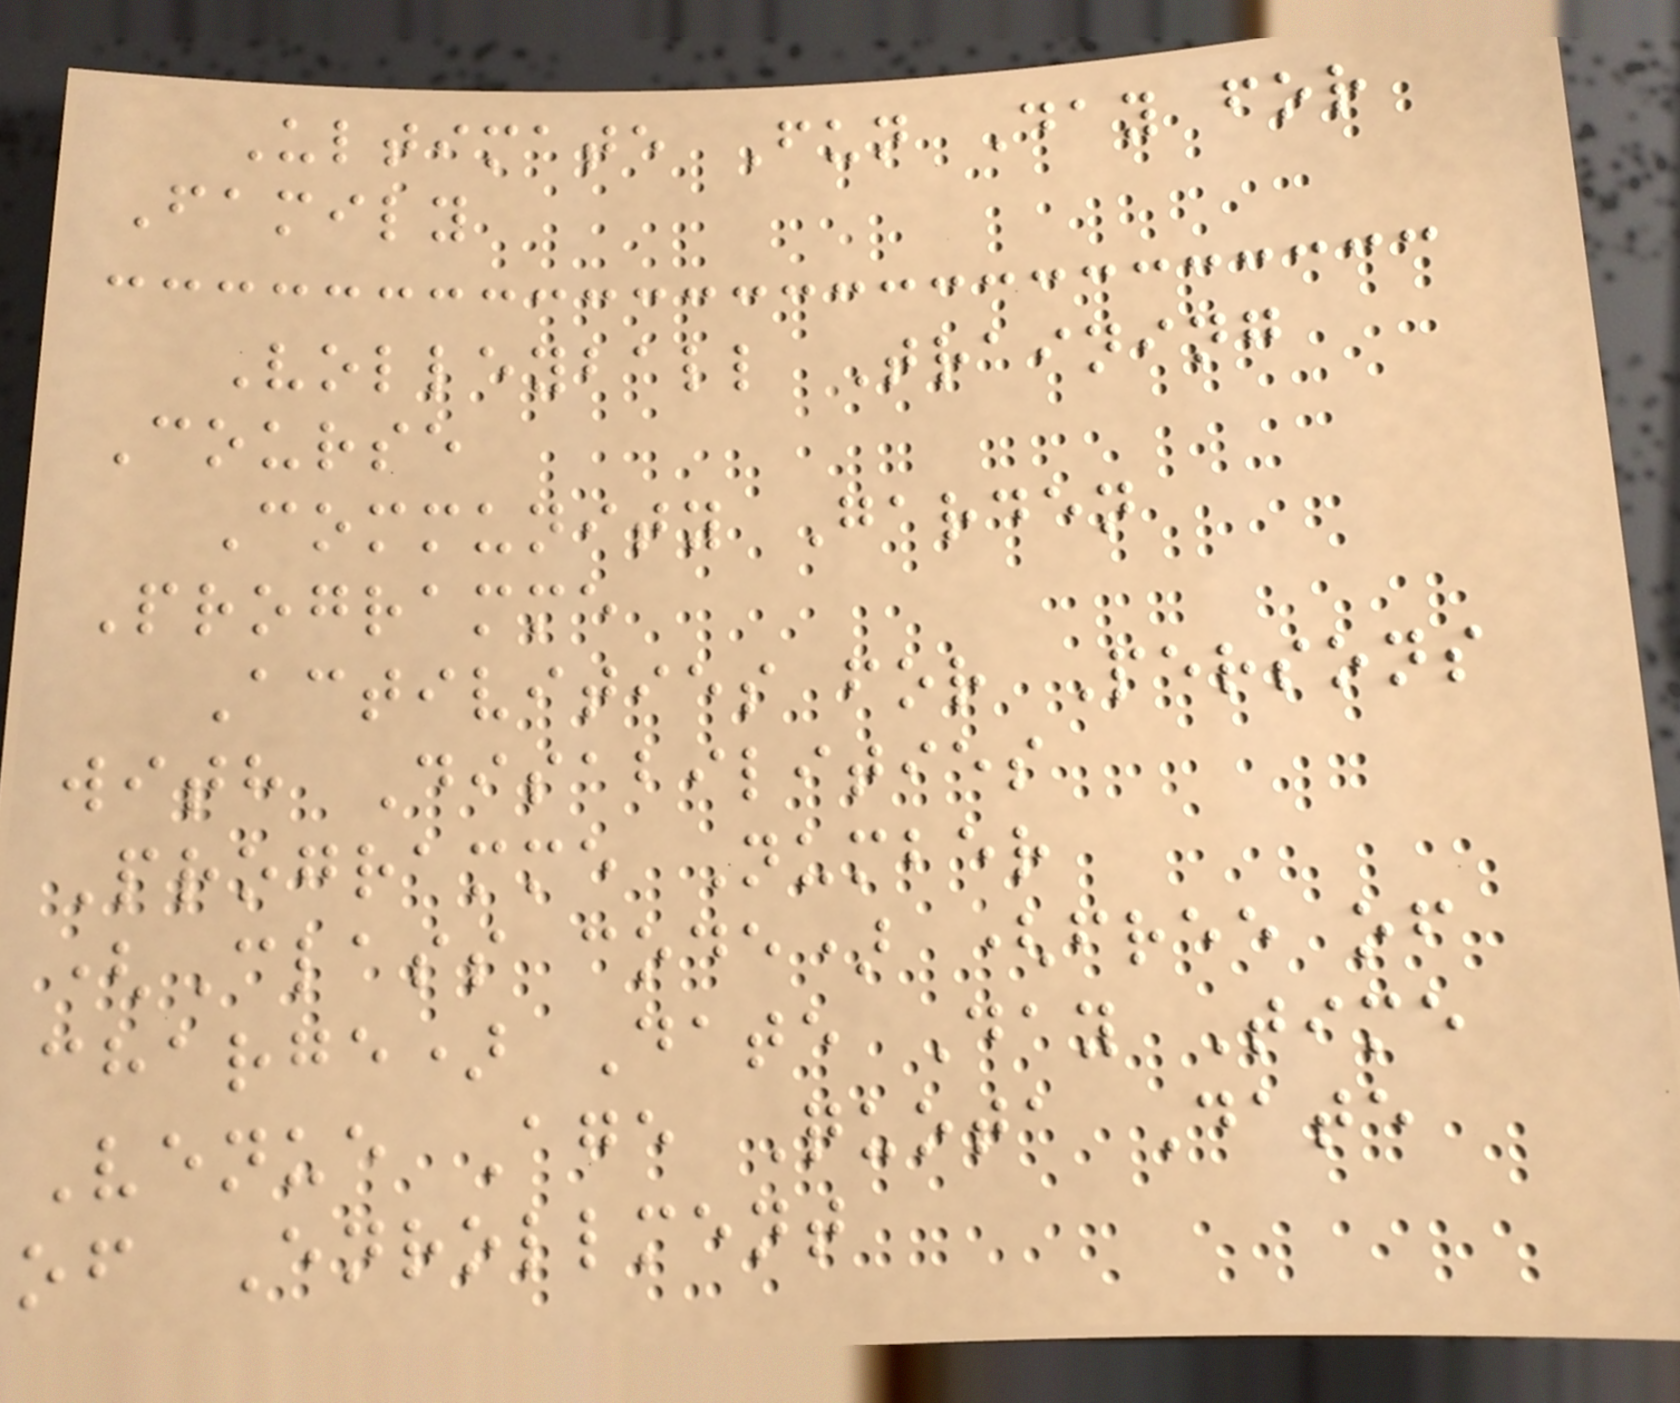Ultimate Fun Day for
Family
Volleyball Training
Course
Community Garden
Programme
Activities for Persons
with Disabilities
Programme Number
(Class code) (free of
charge) Date Day Time
Venue Age Quota Date
of Enrollment
